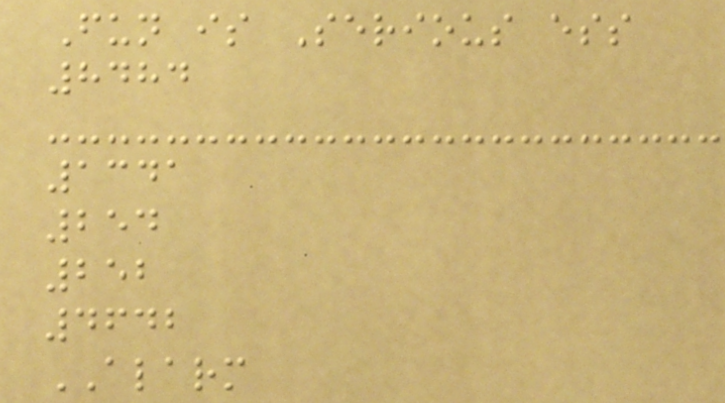Fun is Serious ess
8484
1341
254
252
4642
ALARM
